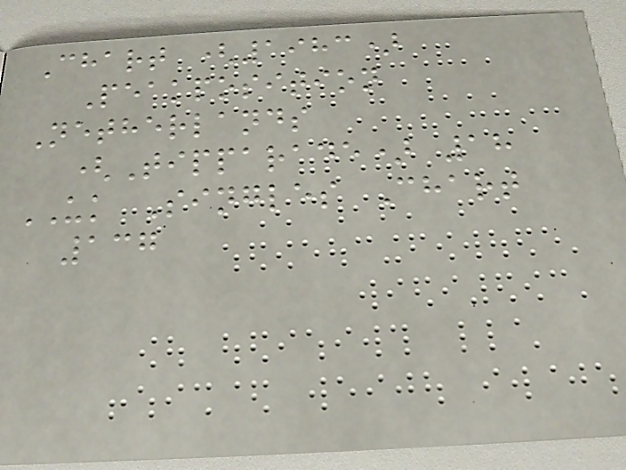Chart (1983)
Peakposition
Netherlands
(Tipparade) 18
UK Singles Chart
137
